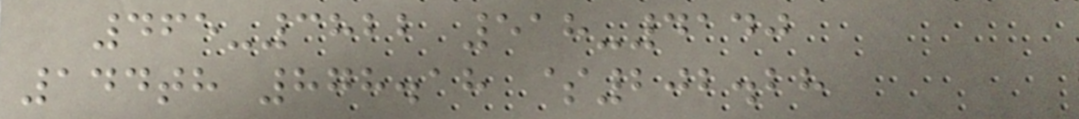465-3822 518-4140
144th 878.18 $202.28
